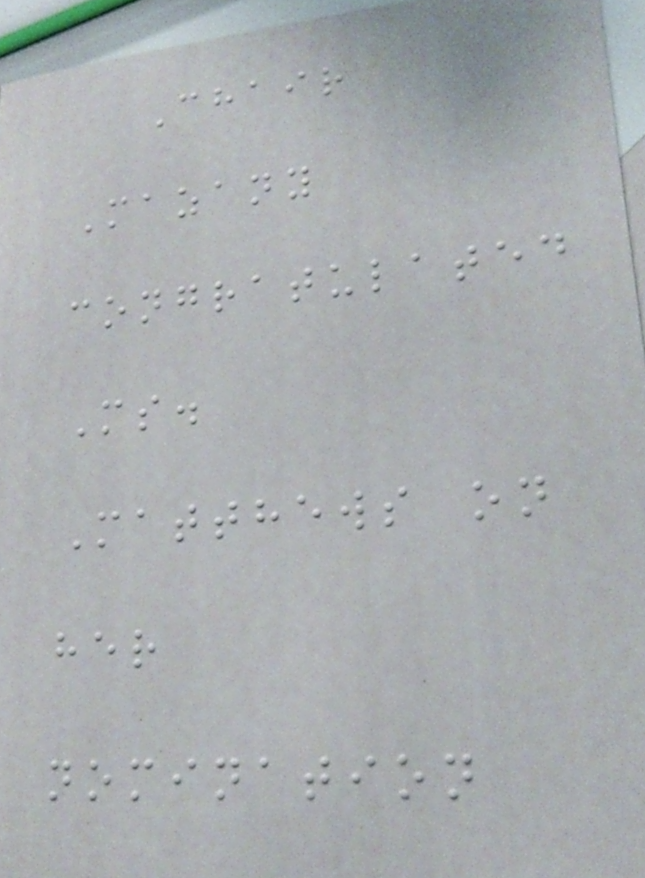Chair
Mazany
congratulated
Ms.
Matthews on
her
nomination
